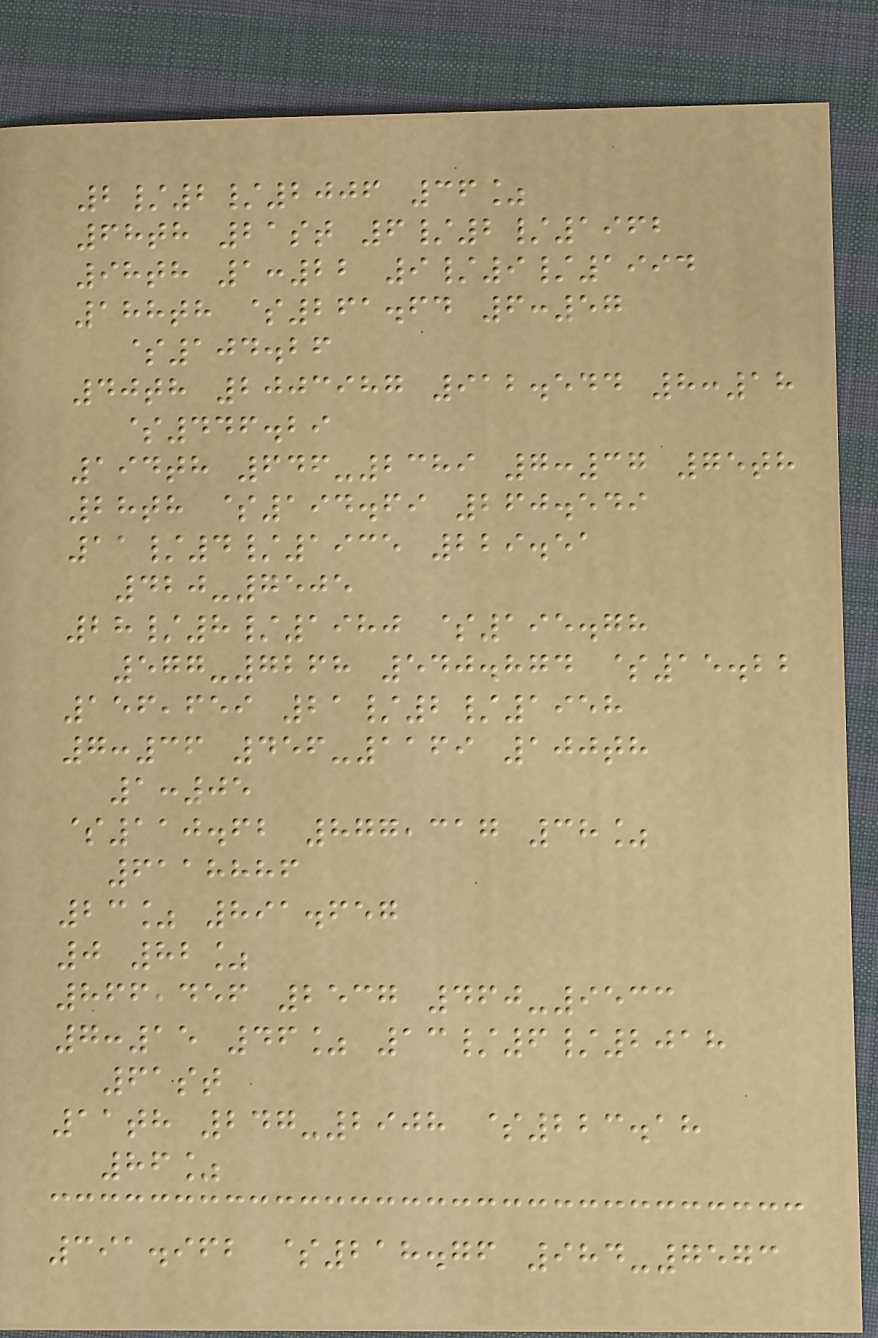2/2/2006 36%
68th 21st 6/2/1962
98th 1:22 9/9/1994
188th $261.64 6:57
$104.26
40th 2003987 912.544 8:18
$446.29
194th 646-2389 7:37 75th
28th $194.69 260.549
11/4/1935 229.51
420-7505
28/8/1980 $195.78
577-7268 540.874 $15.22
156,659 21/2/1958
7:36 456-1169 100th
1:05
$110.62 877,317 38%
6118886
23% 891.657
0 82%
866,456 2537 460-9533
7:15 46% 13/6/2018
61st
11th 247-2908 $223.18
86%
391.962 $218.76 984-7573
